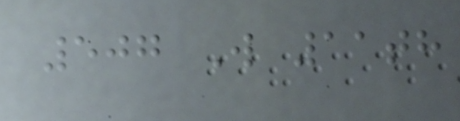507 W 11th
